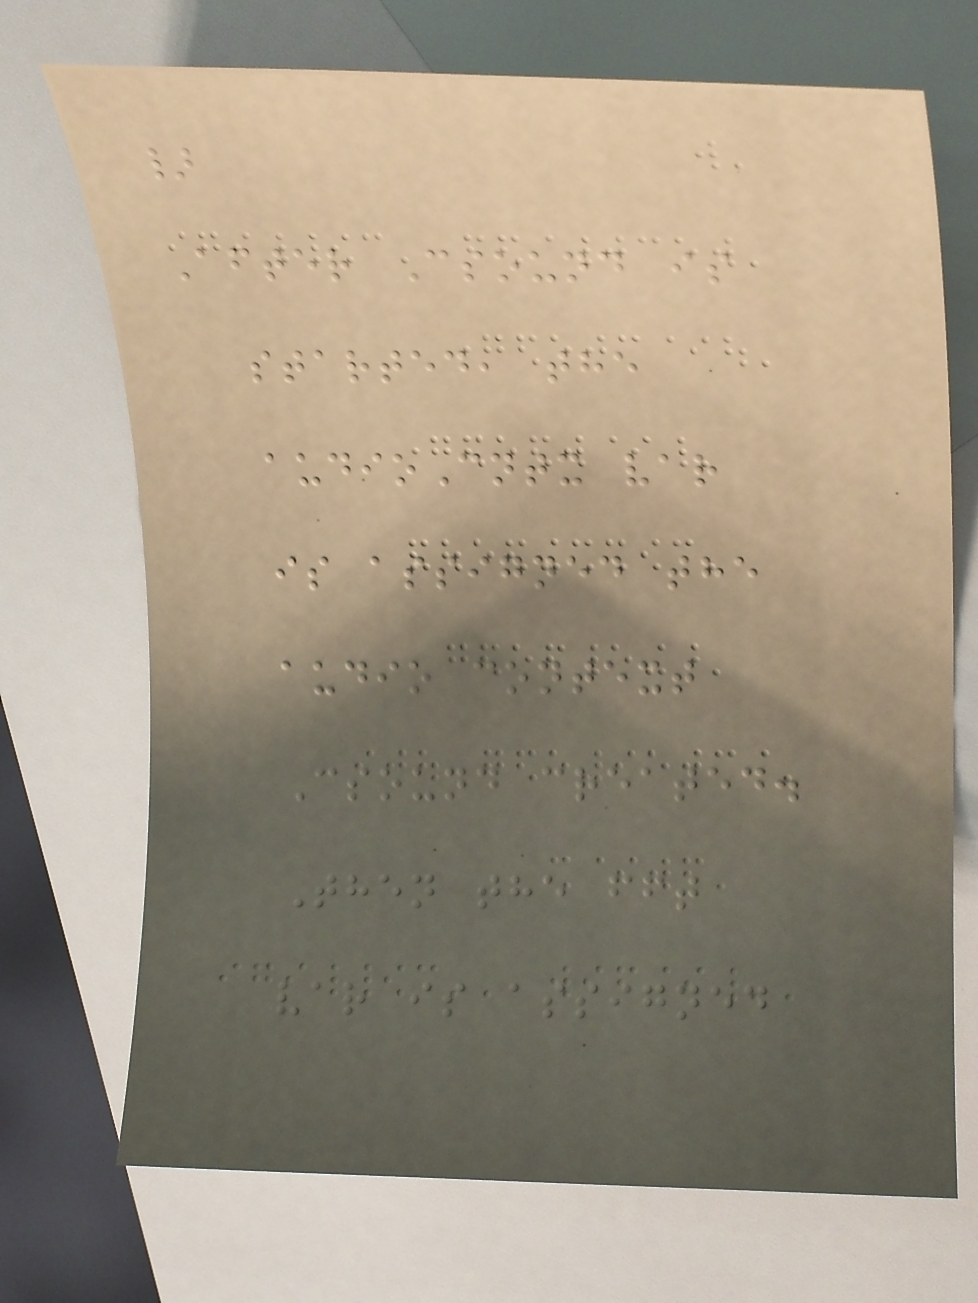}
After Csound is
started, the
audioCntx var
is assigned the
audio context
Csound created.
Then the fft
var is assigned
